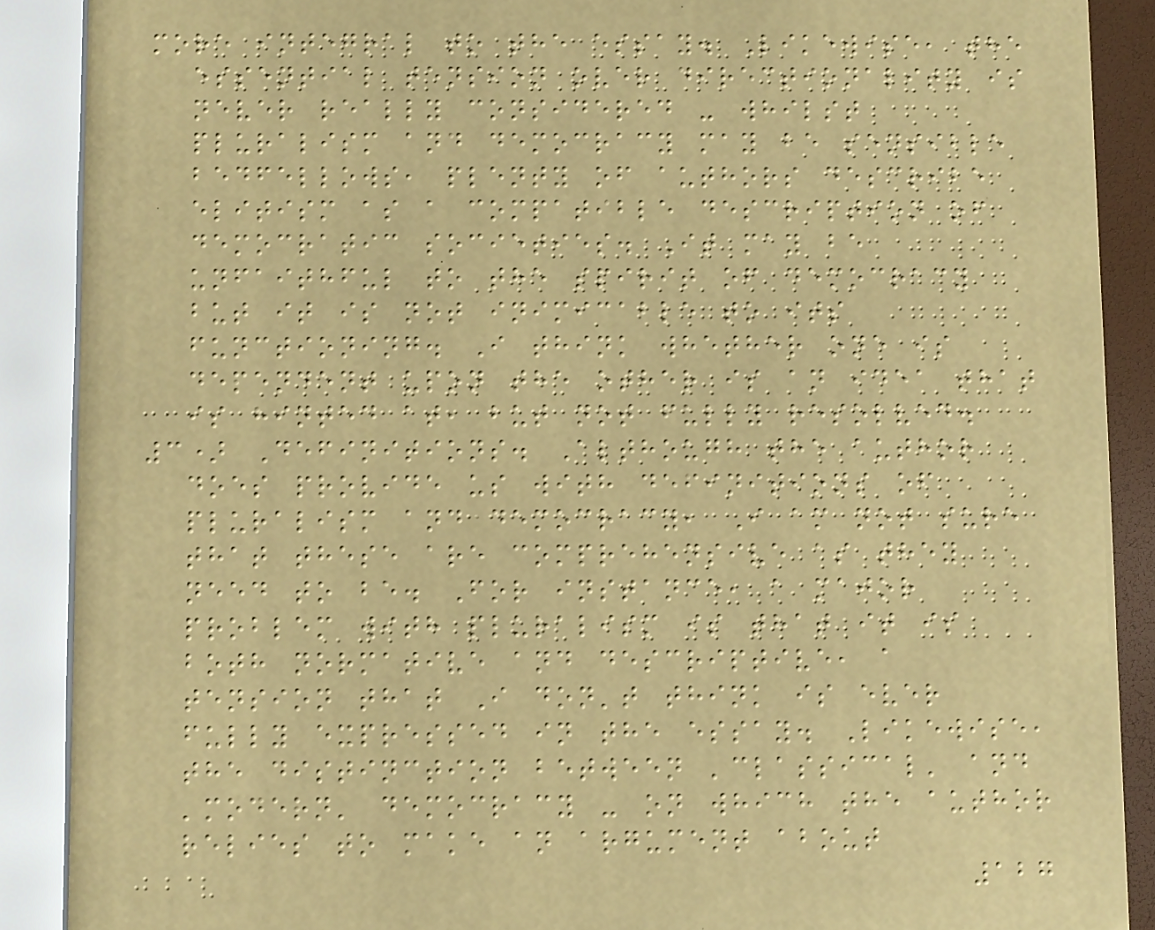more integral to the essay. Likewise, the
essential tension over directionality is
never really considered - whilst
pluralism and democracy may be sensible
bedfellows, plenty of authors describe
elitism as a compatible description of
democratic societies. It may be
unfaithful to the spirit of democracy
but it is not inimicable to its
functioning. I think whether one is
dependent upon the other is an idea that
is hinted at, but not fully resolved.
3) Definitions. Although the author
does provide us with definitions of
pluralism and democracy, I am not sure
that these are comprehensive as they
need to be. For instance, a major
problem with pluralism is that it is
both normative and descriptive, a
tension that I don't think is ever
fully expressed in the essay. Likewise,
the distinction between 'classical' and
'modern' democracy - on which the author
relies to make an argument about
127
